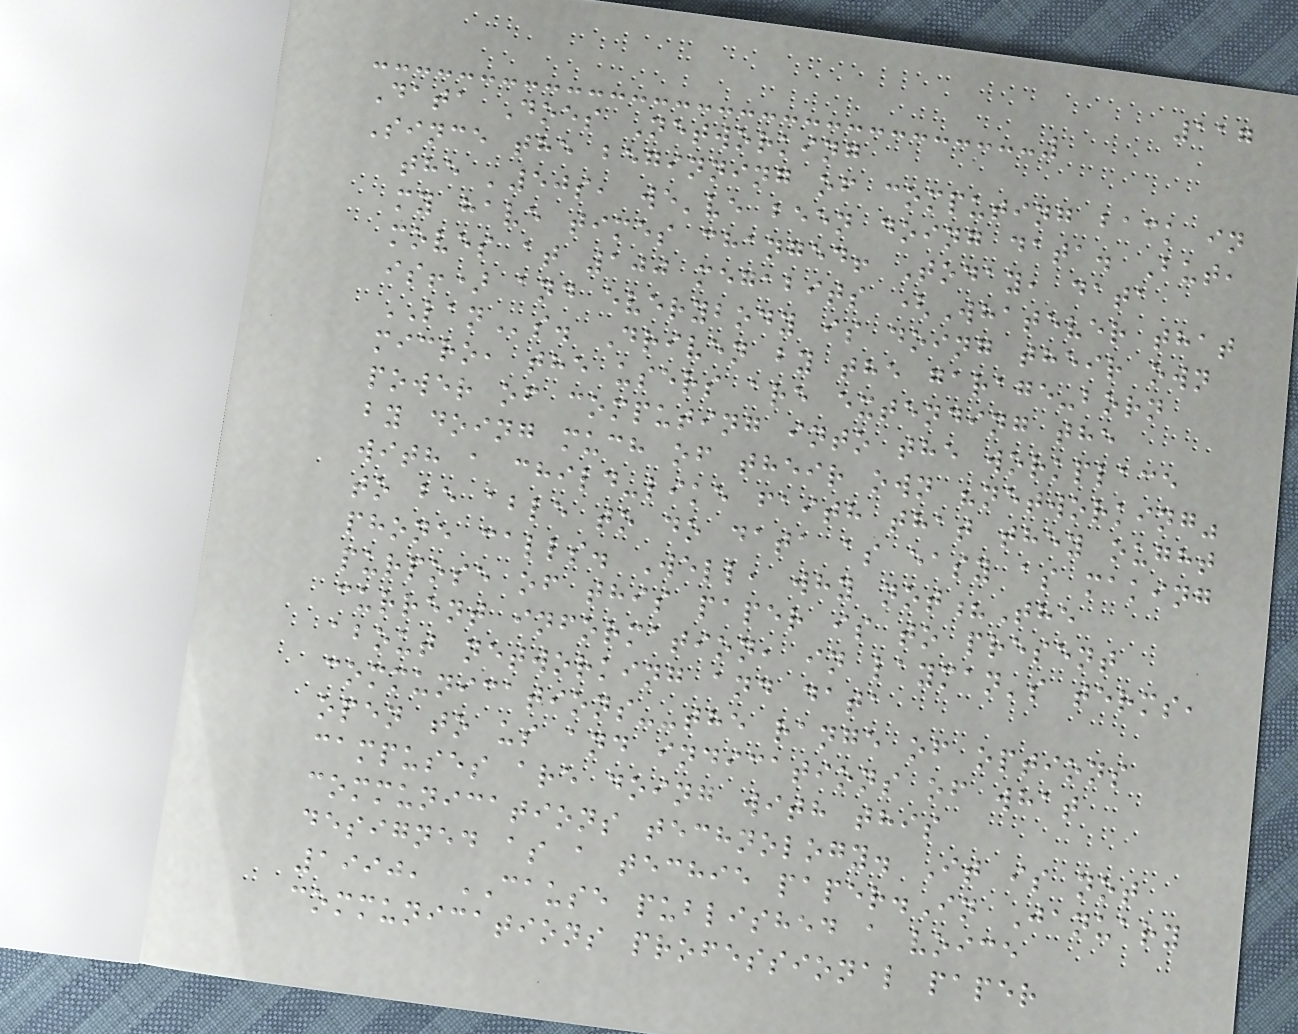117
Data Does Networking
Since the beginning of computing back in
the '50s, we've been doing data. But,
my have times changed! Today, data
moves at 100 megabits (Whatever that
is!) and everybody is doing their own
LANs. Driven by the garage-born
micro, the users are extending the
power of computing into the workplace
by doing much of their own "networking"
with a child-like faith that they ought
to be able to do data as easy as making
phone calls. Well, why not?The
purpose of this paper is to present
current information, in layman's terms,
about networking and data
communications--the range of options
open to us and indications of what
campuses are doing with this
communications technology. It is not
designed as a techie paper.In January
1990, CAUSE published a voice
communications professional paper
